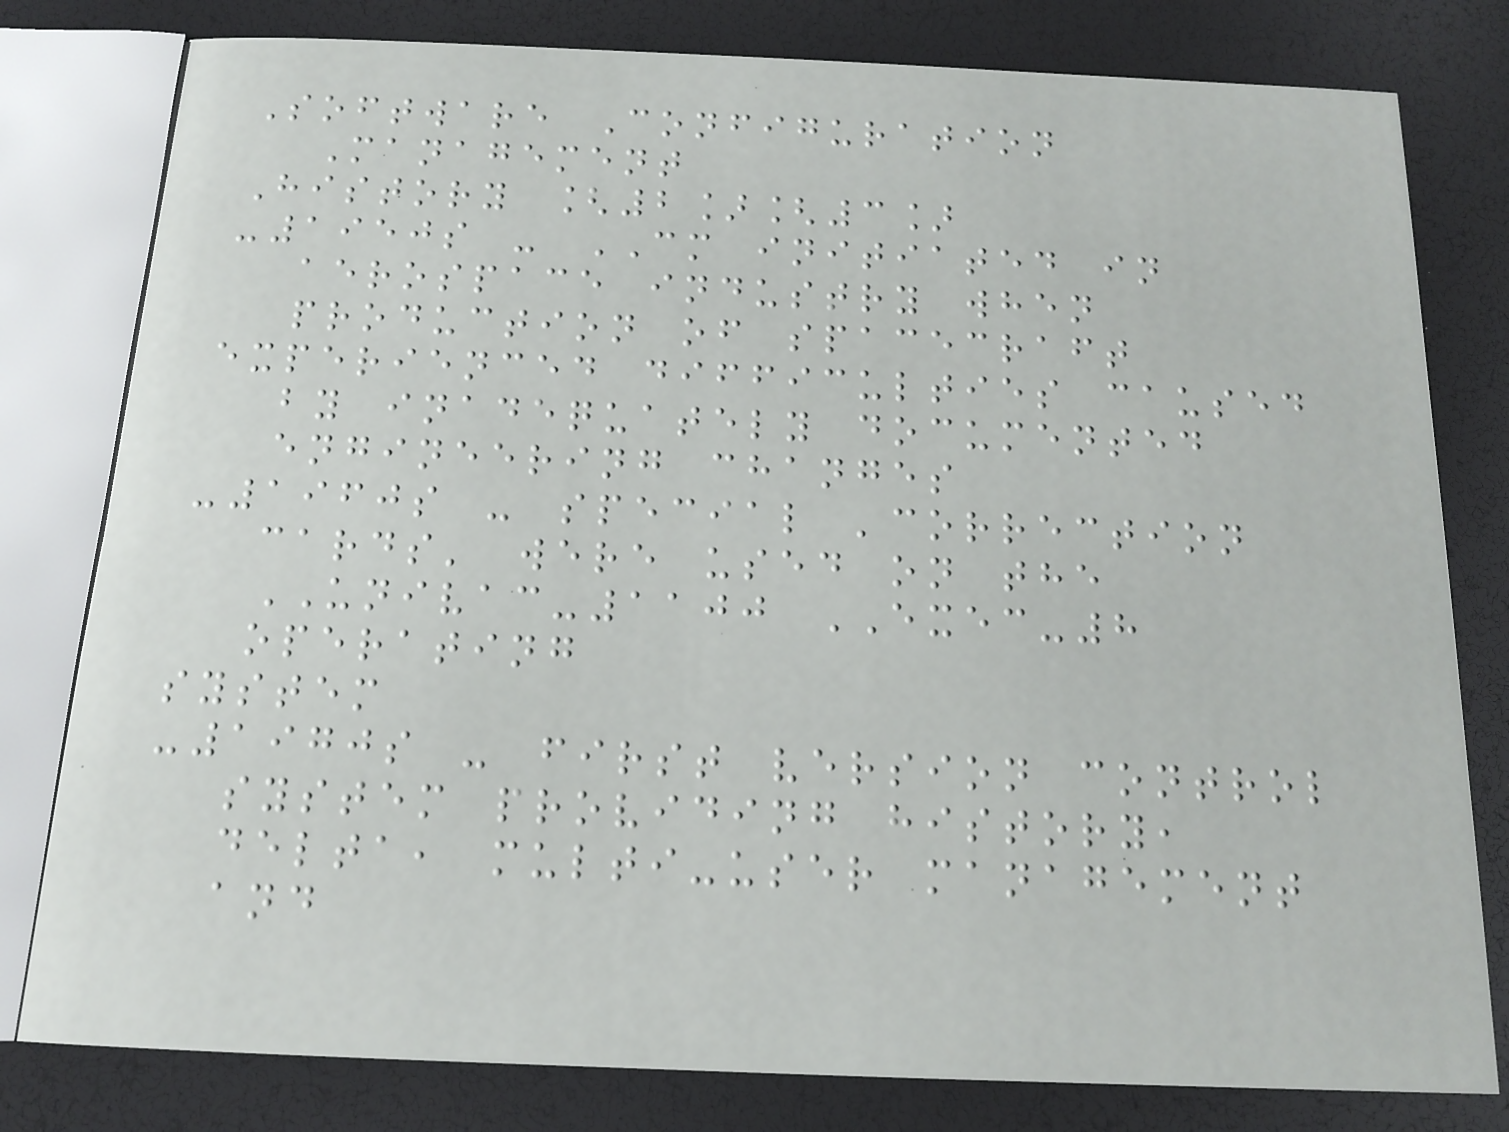Software Configuration
Management
History [2][3]
-1950s - CM initiated in
aerospace industry when
production of spacecraft
experienced difficulties caused
by inadequately documented
engineering changes
-1960s - special 'correction
cards' were used on the
UNIVAC-1100 EXEC-8
operating
system
-1970s - first version control
system providing history,
delta, multi-user management
and
